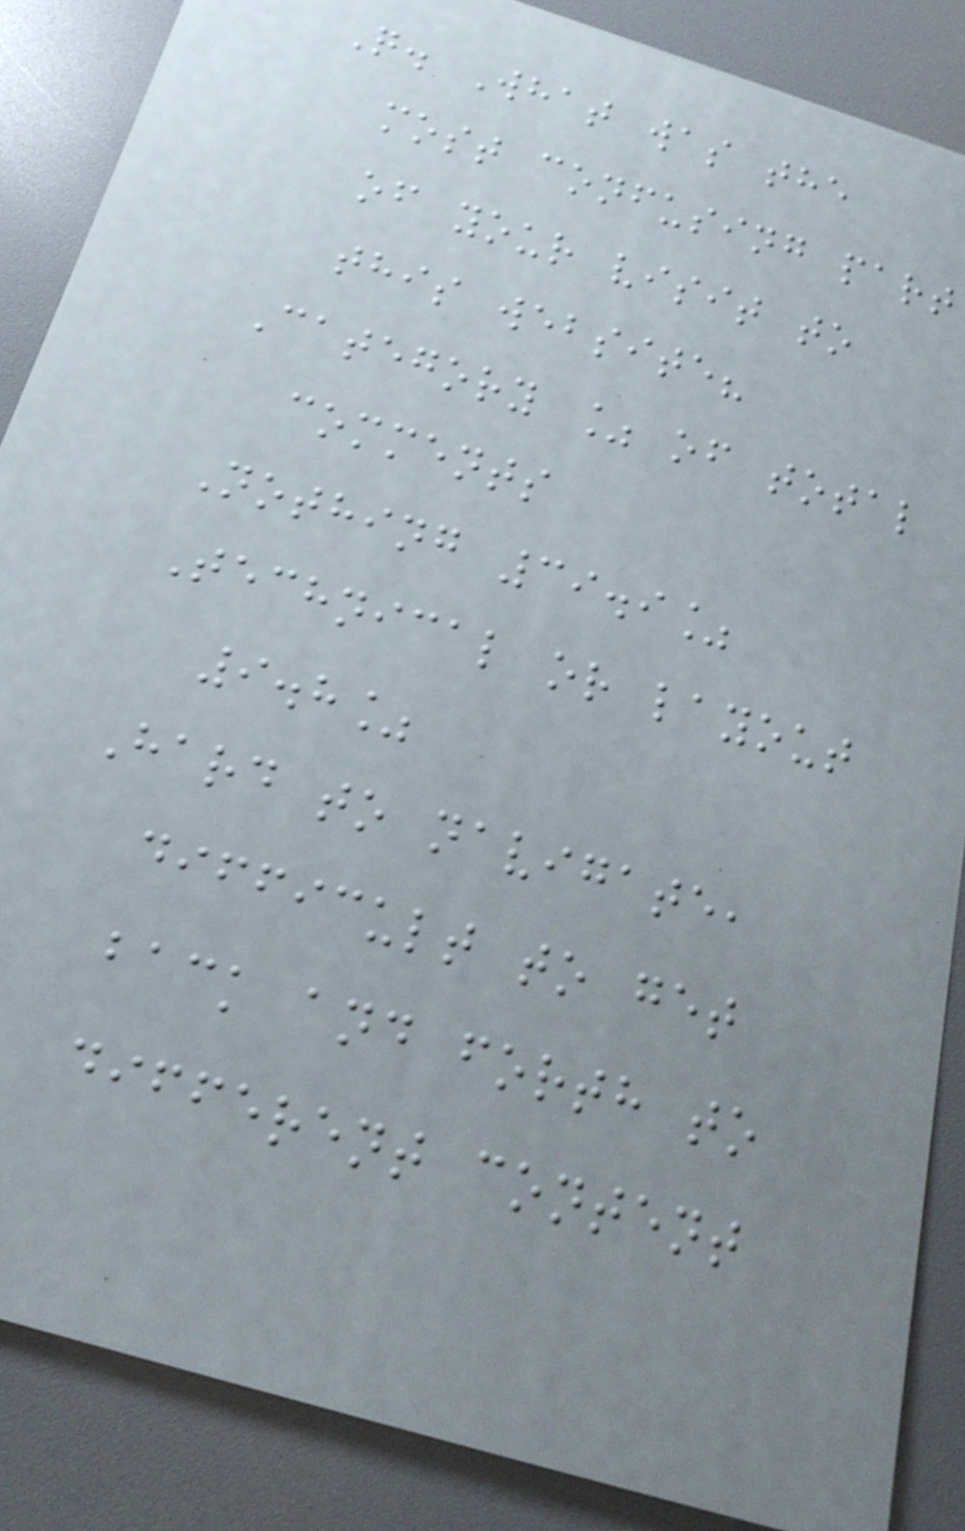Q. What was the
most confusing part
of your visit to
this website?
Category % of total
comments
Nothing 39.9%
Technical or layout
9.8%
Hard to navigate,
difficult to get
back and forth to
different content
